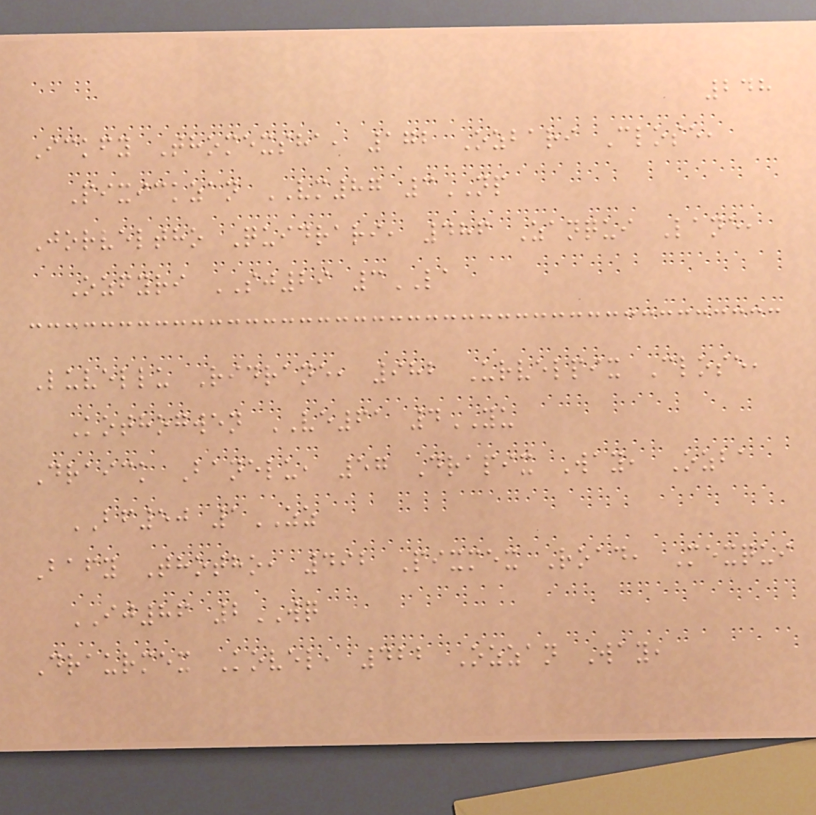248
Ickfy Thomexsha, 172 Ozbari Close,
Pixickzan VM87 3NP
Jorveltho Quidrari, 486 Zanqui Lane,
Ozfyri SJ29 3LA
Luvellu Ridrane, 982 Urvelpix Close,
Kothogwen VE61 4YU
Draick Banelu, 57 Drapix Way, Ozba
BF50 1ZZ
Bafy Thotho, 492 Pixmex Road, Mexqui
IJ86 2WQ
Draurmex Kovel, 422 Ozzan Way,
